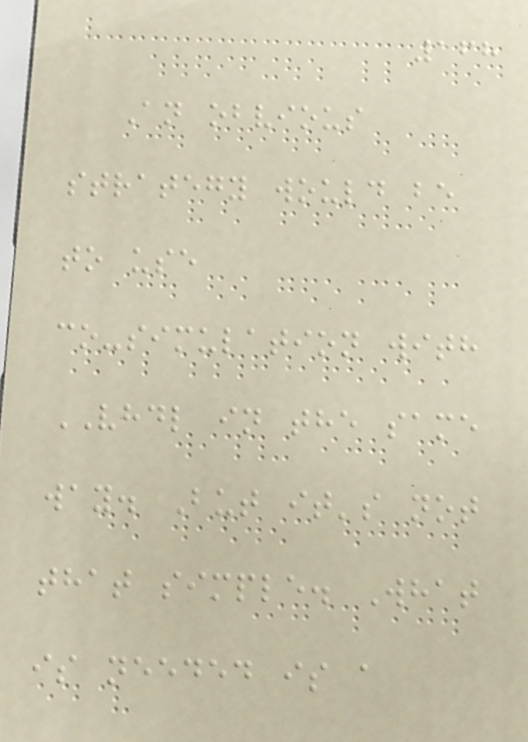168
An obvious
strategy would be
to use
co-simulation with
VHDL in the same
way. But it's not
that simple. What
is needed is a
